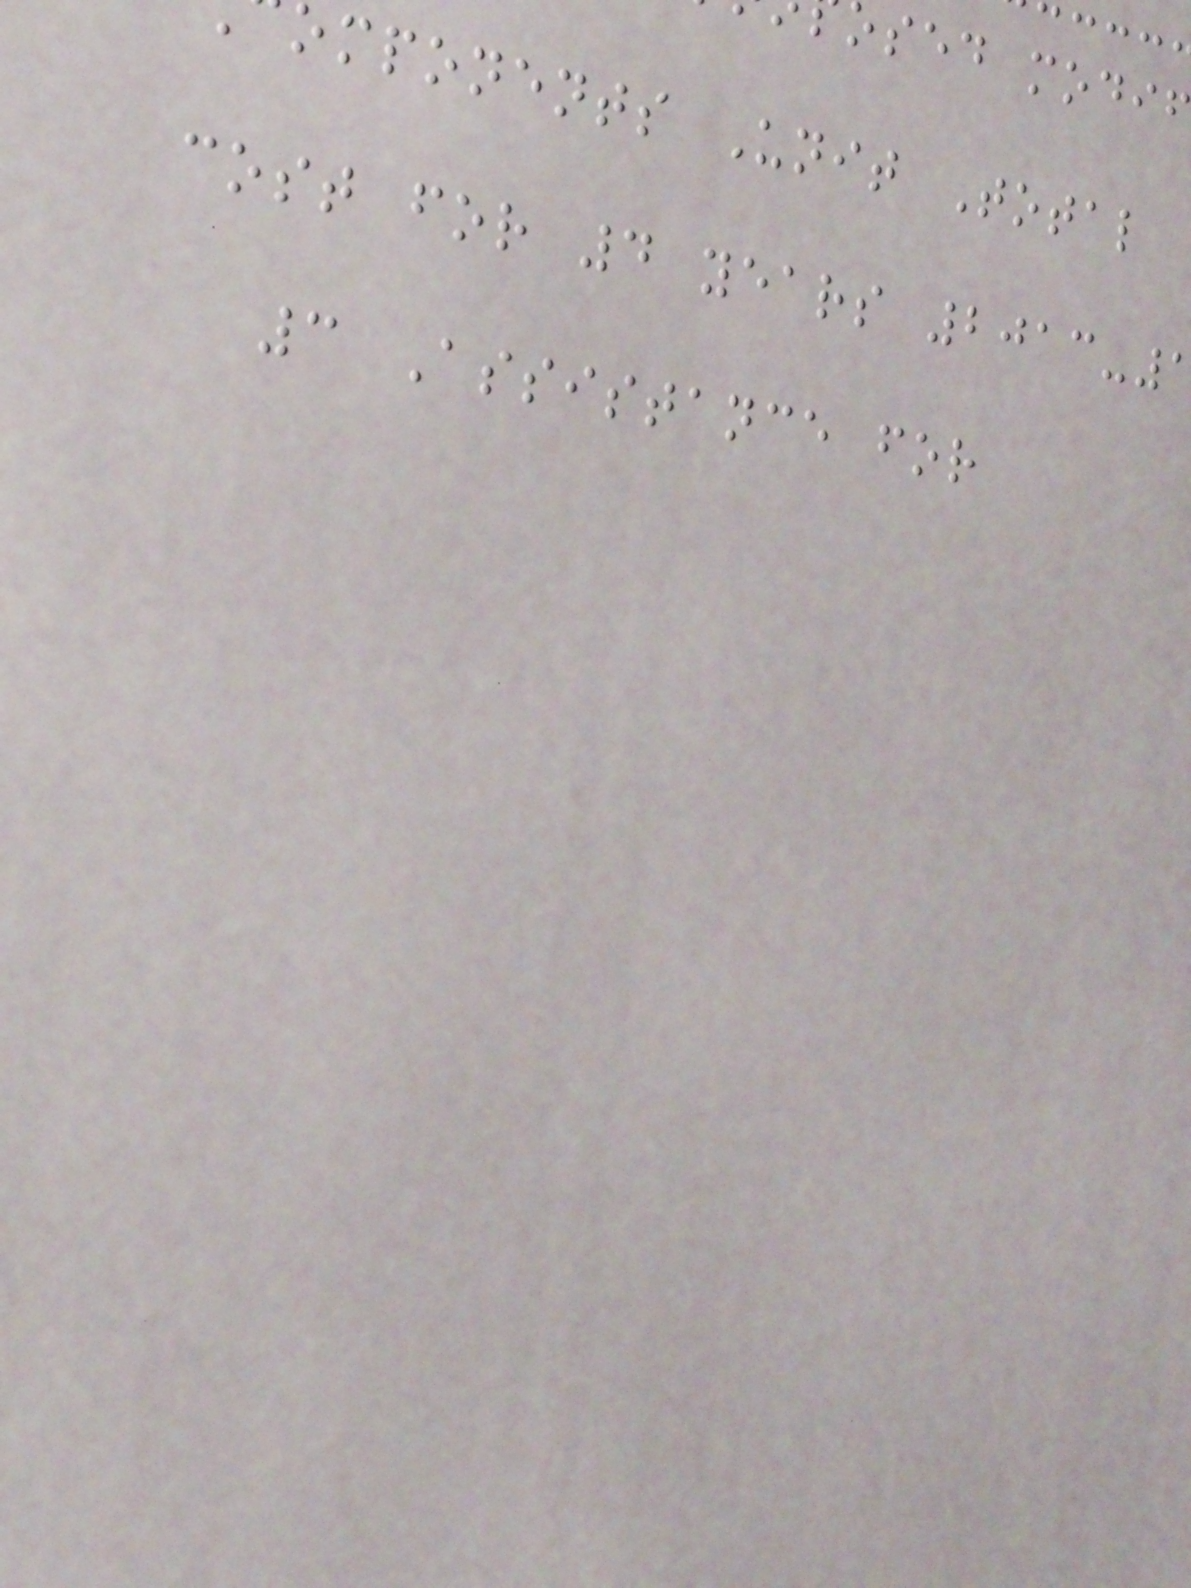osed modif
omponents Unit Total
cost for 4 years 2013-
3 Assistance for
